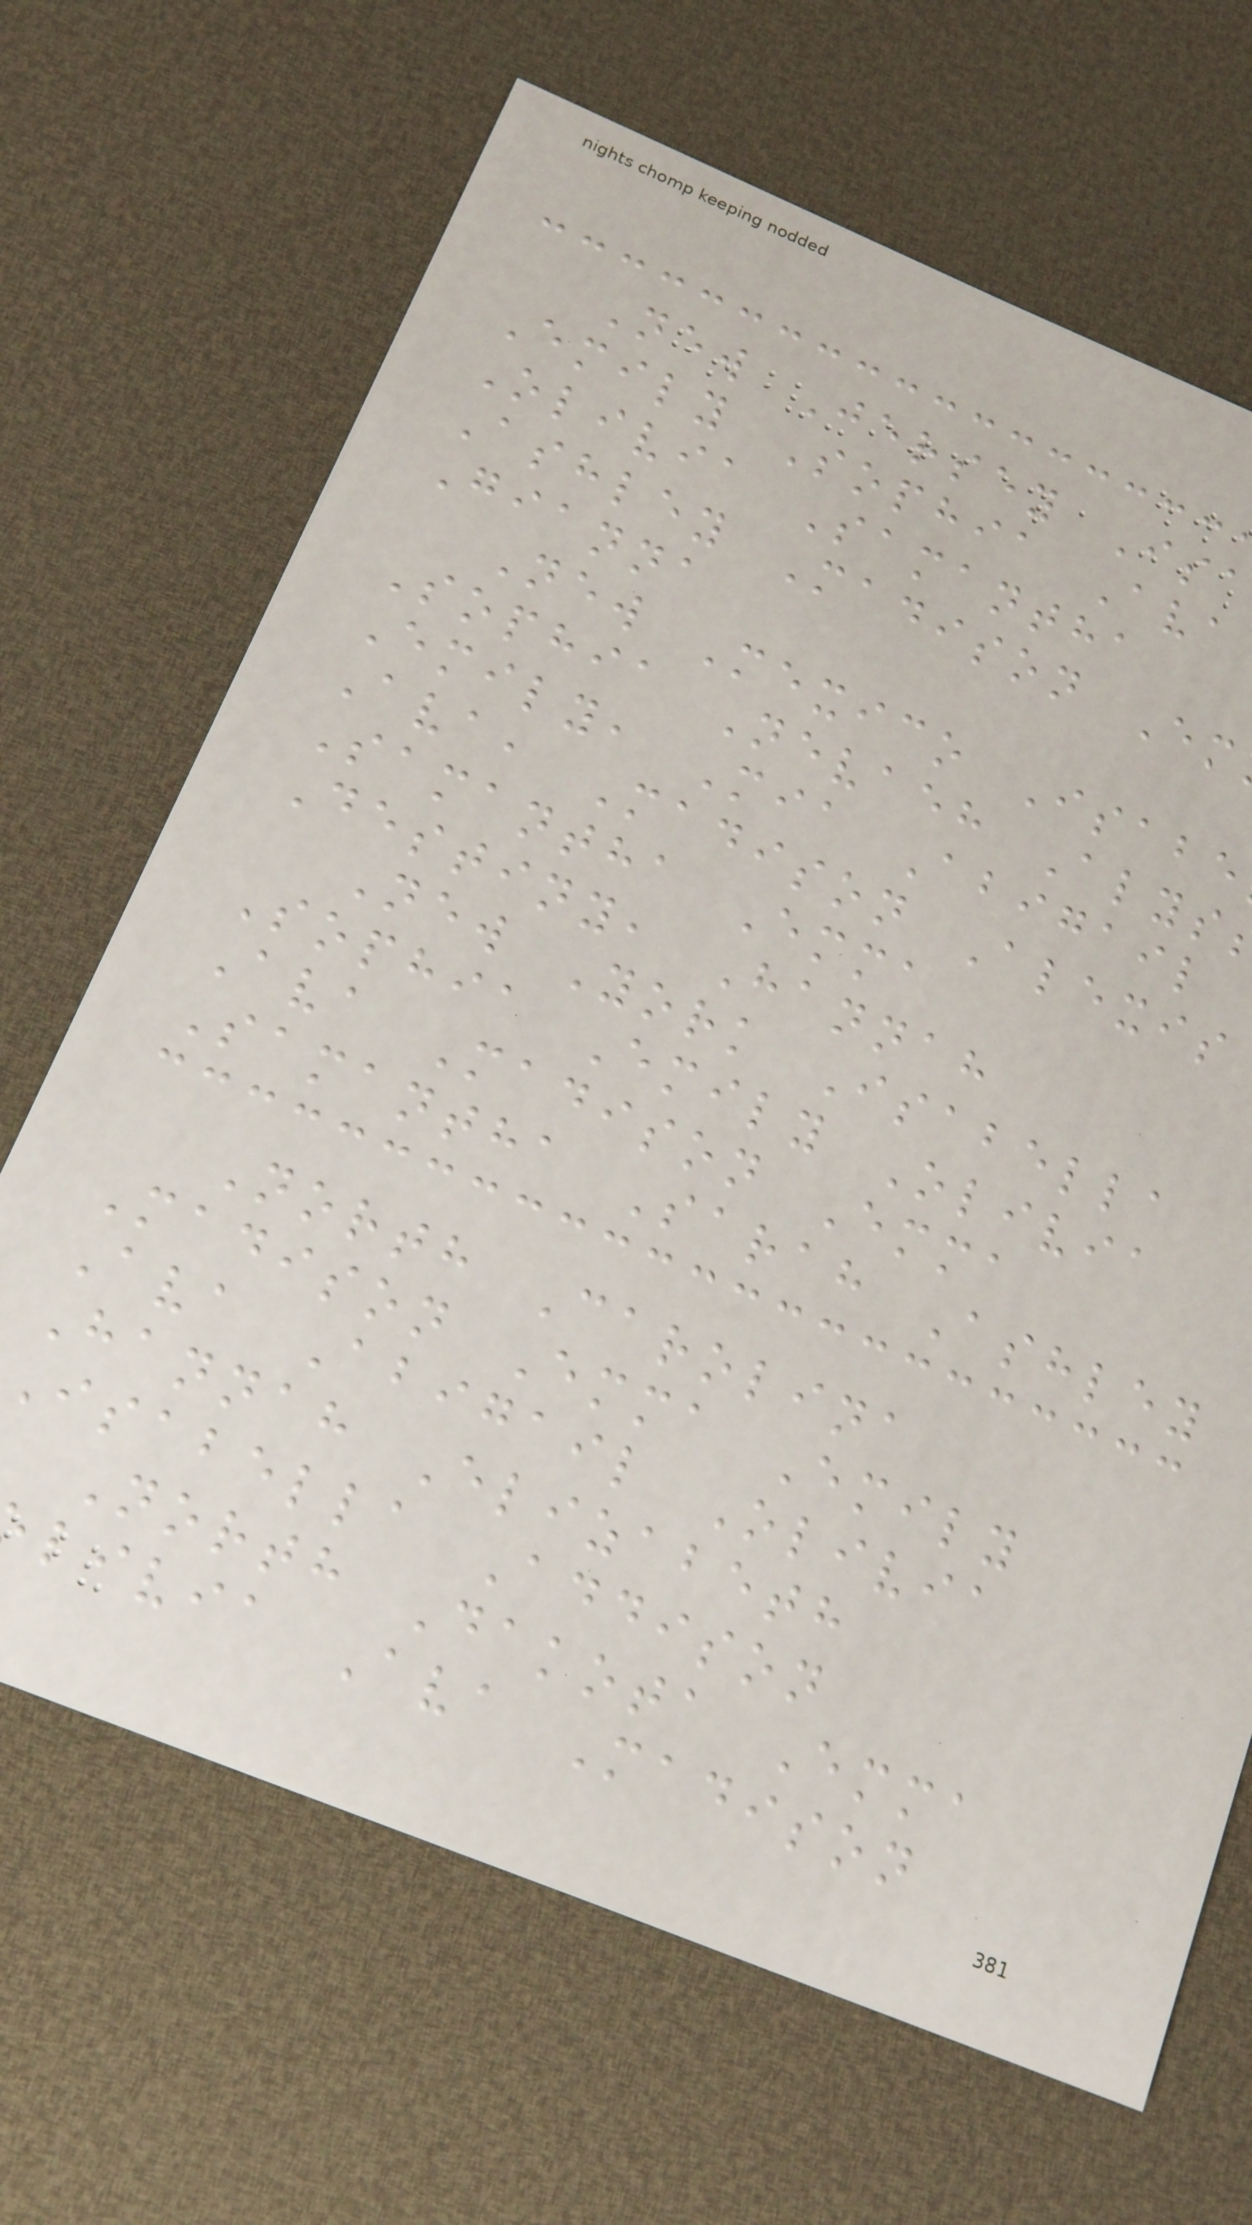New Jersey Isa
Emily Sophia Ava
Olivia Samantha
Ashley Madison Em
Gianna
New Mexico Isabe
Sophia Nevaeh Alys
Emily, Mia Abigail
Ava, Madison Alexis
Samantha Emma
Destiny, Hannah
New York Isabella
Sophia Emily Olivia
Ava Madison Emma
Samantha Sarah Ashley
North Carolina
Madison Emma Emily
Ava Abigail Olivia
Hannah Elizabeth
Isabella Addison
North Dakota Emma
livia Ava Madison
